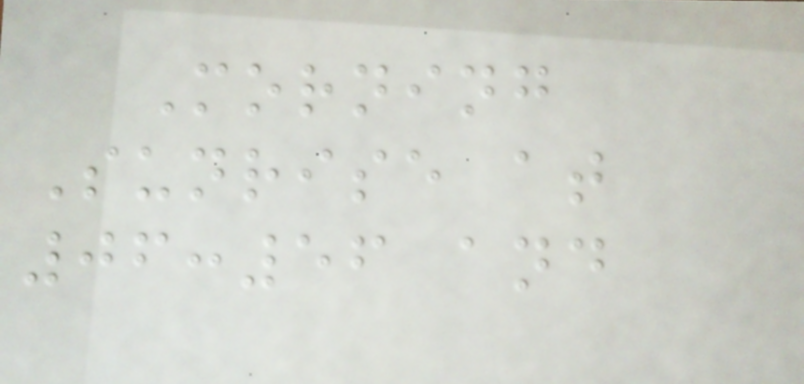Morning
Sunrise at
06:56 and
